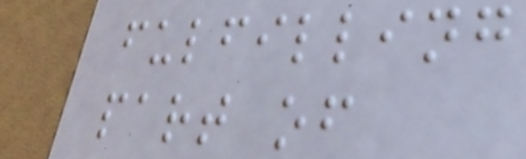fulfilling
part of
